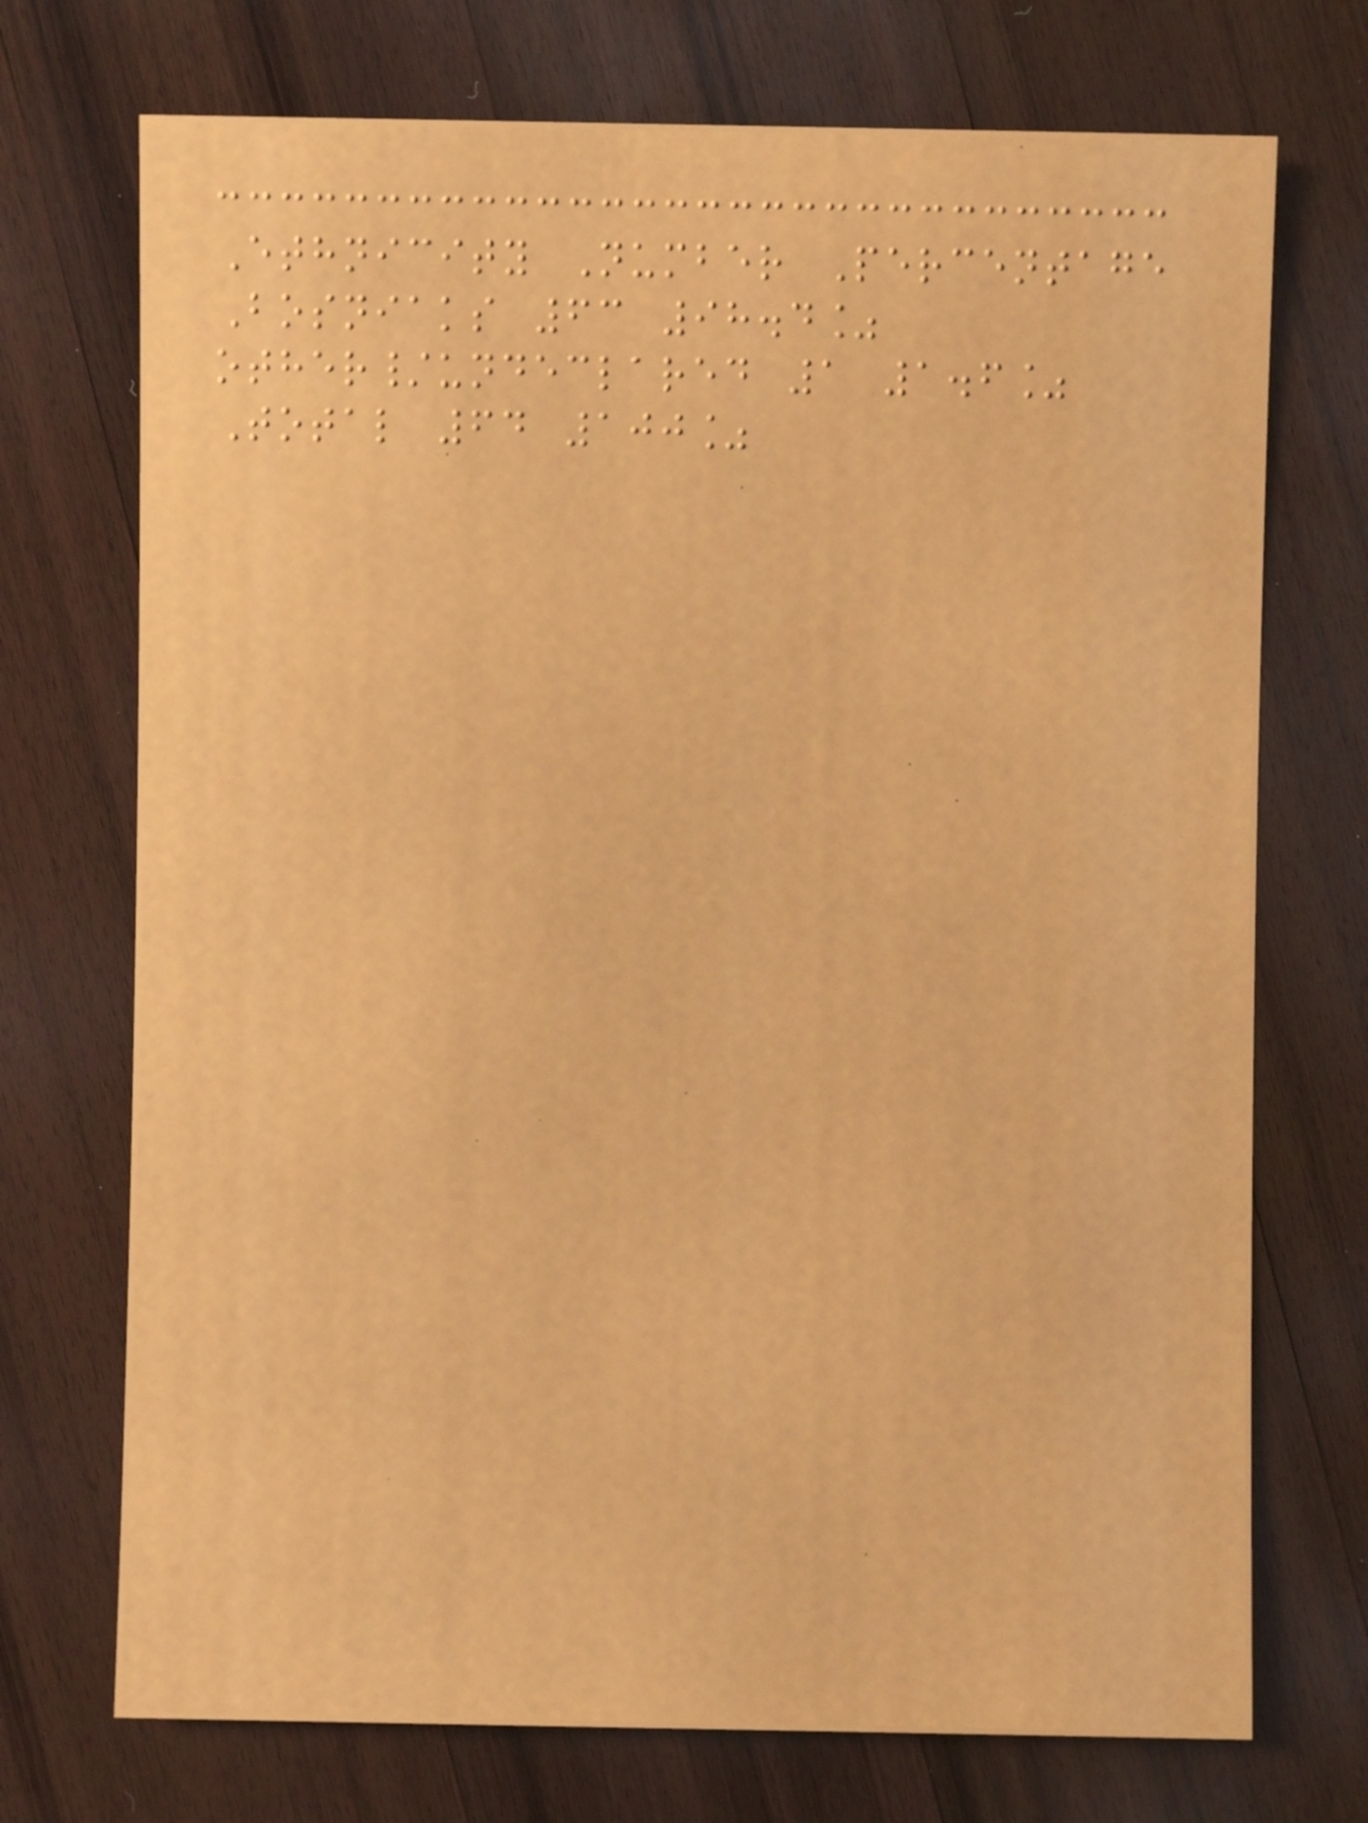Ethnicity Number Percentage
Bosniaks 63 98.4%
other/undeclared 1 1.6%
Total 64 100%
